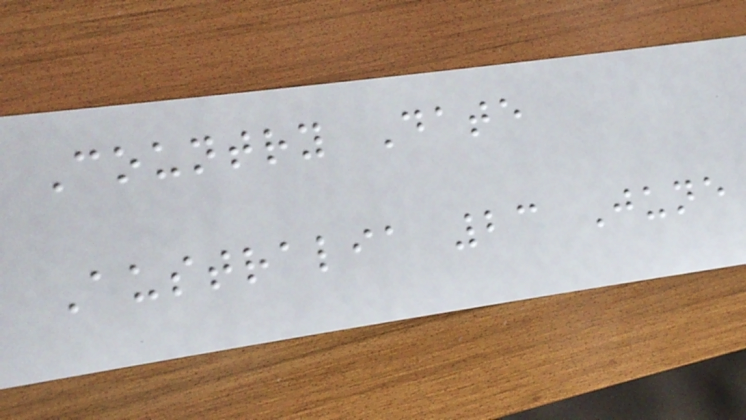Country Date
Australia 23 June
